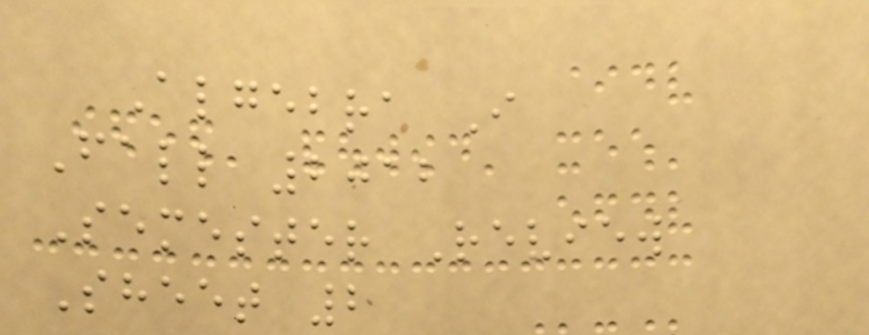Algebra I
Fall 2012
Semester Review
Sheet 2
